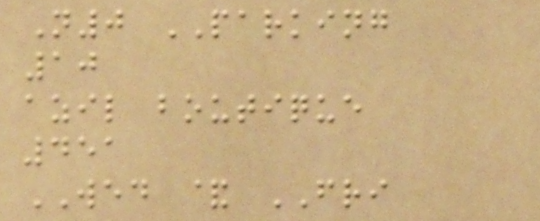N0 PARKING
10
azil boutique
451
WED & FRI
